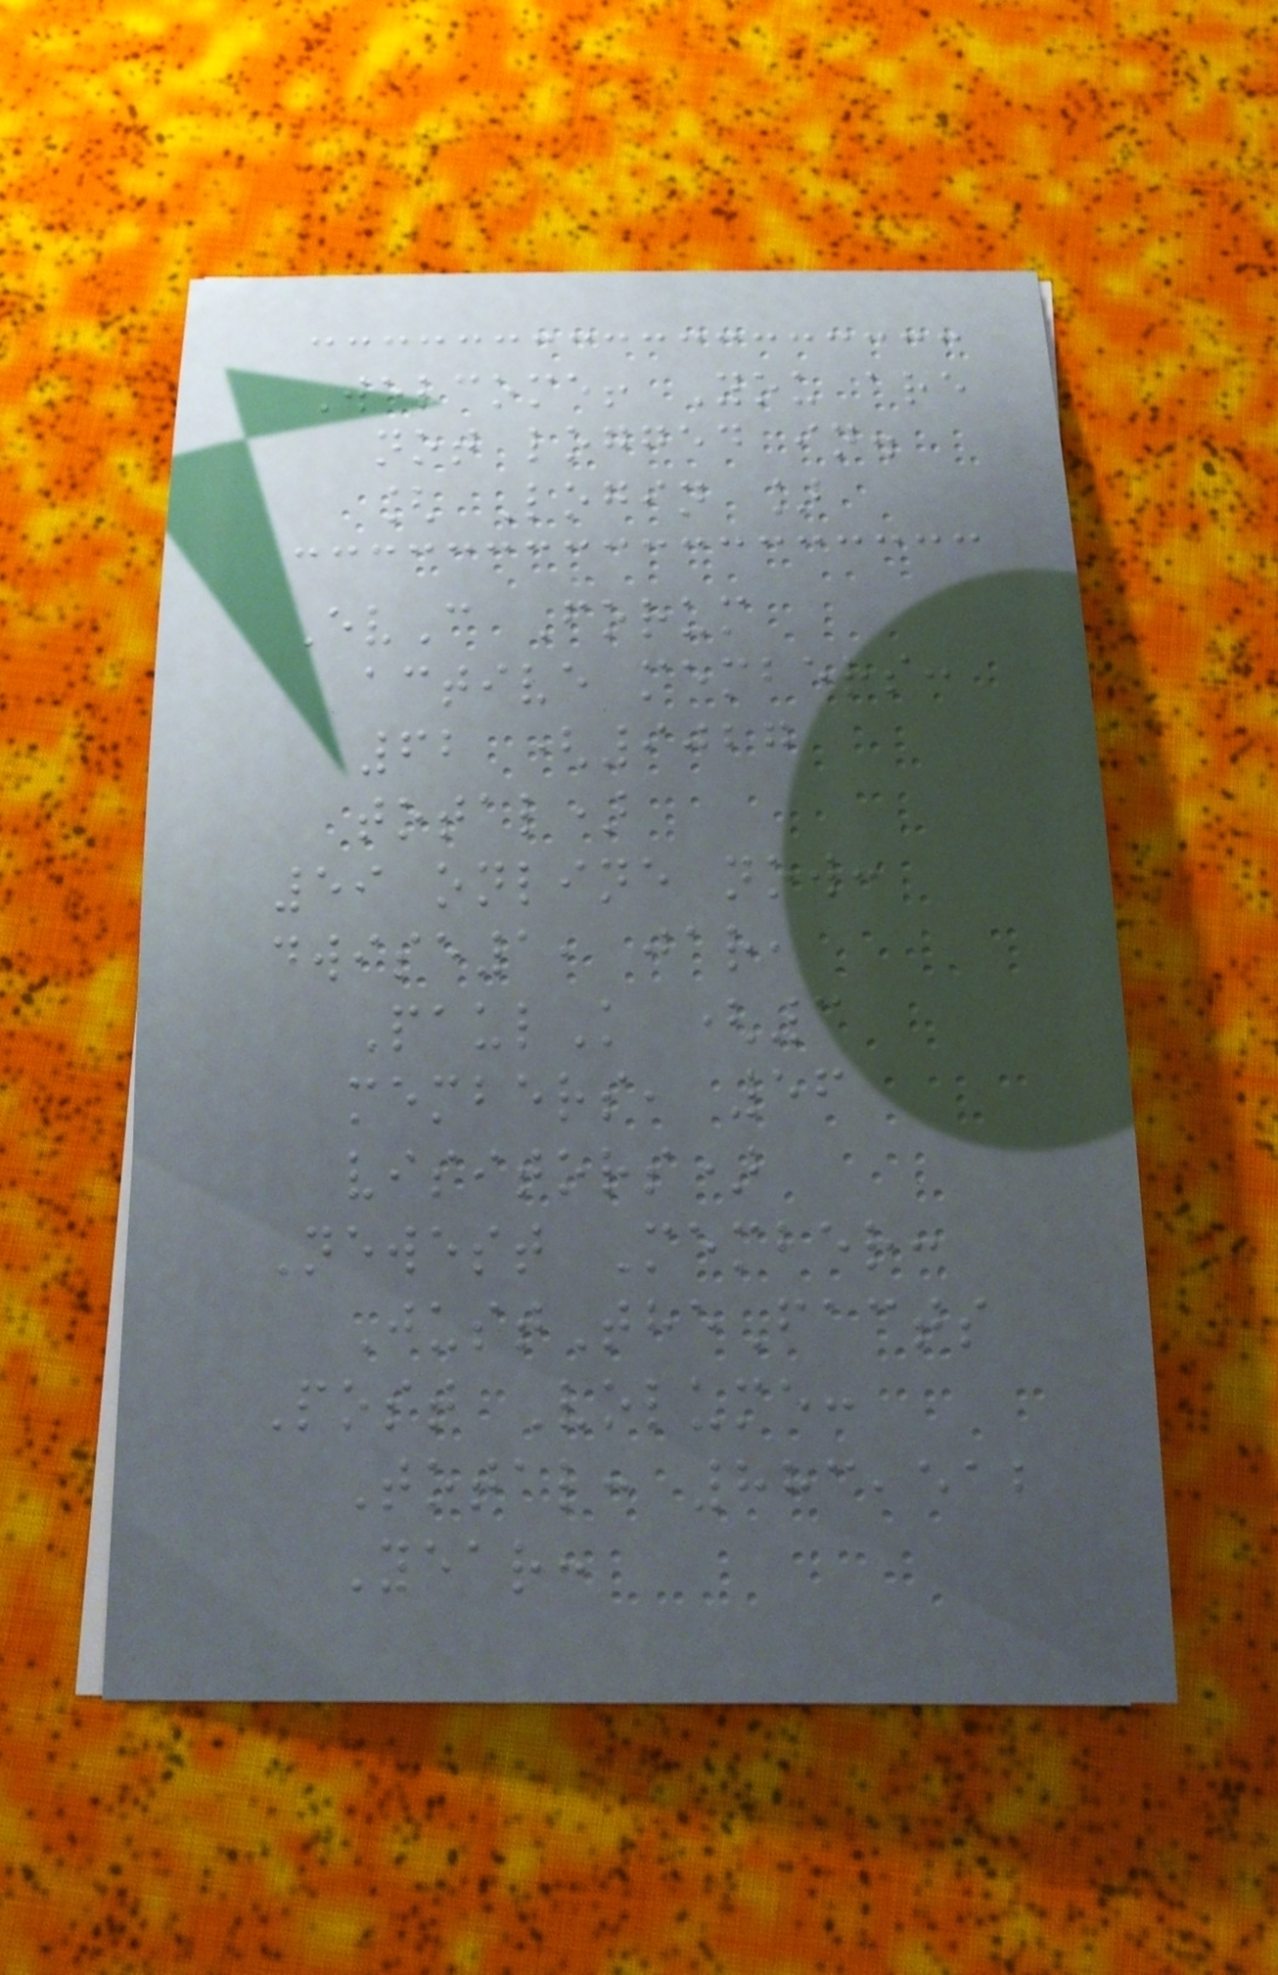Welcome! You are
not logged in.
[ Login ]
EvC Forum
active members:
62 (9027
total)
59 online now:
dwise1, jar,
PaulK (3
members, 56
visitors)
Newest Member:
JustTheFacts
Post Volume:
Total: 883,512
Year:
